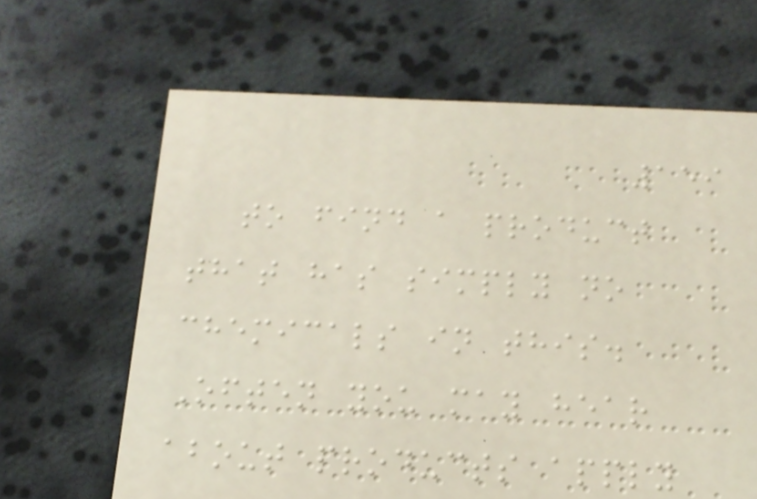159
to find a product
that has simply no
chemicals in this.
Often you may hear
about products apply
